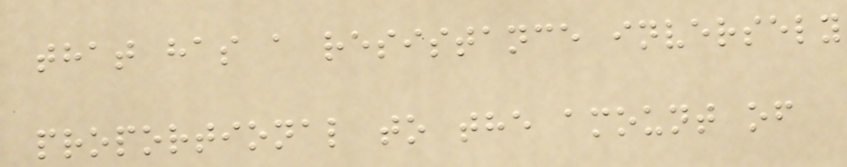that has a resistance inversely
proportional to the amount of
